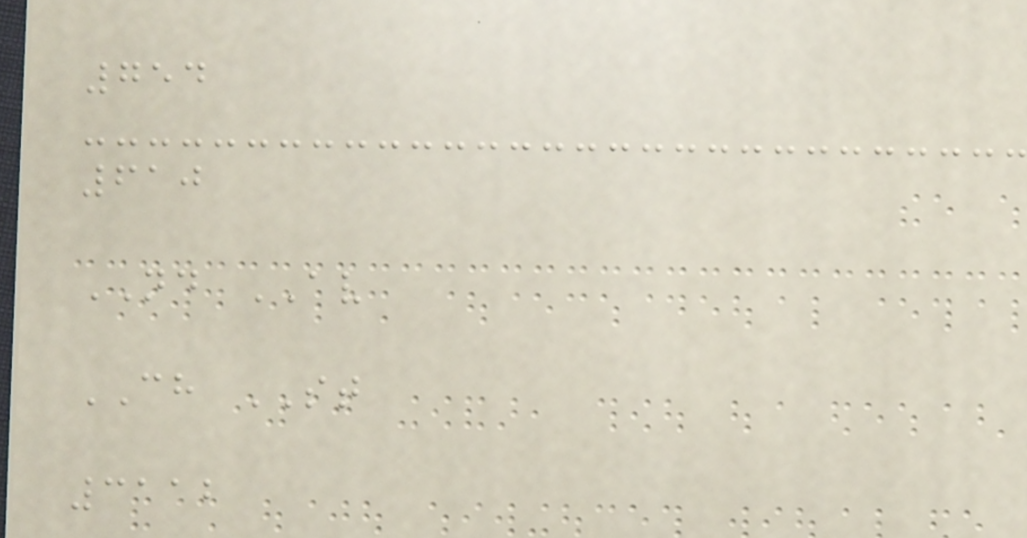754
610
ND AV
CH ST
3112
